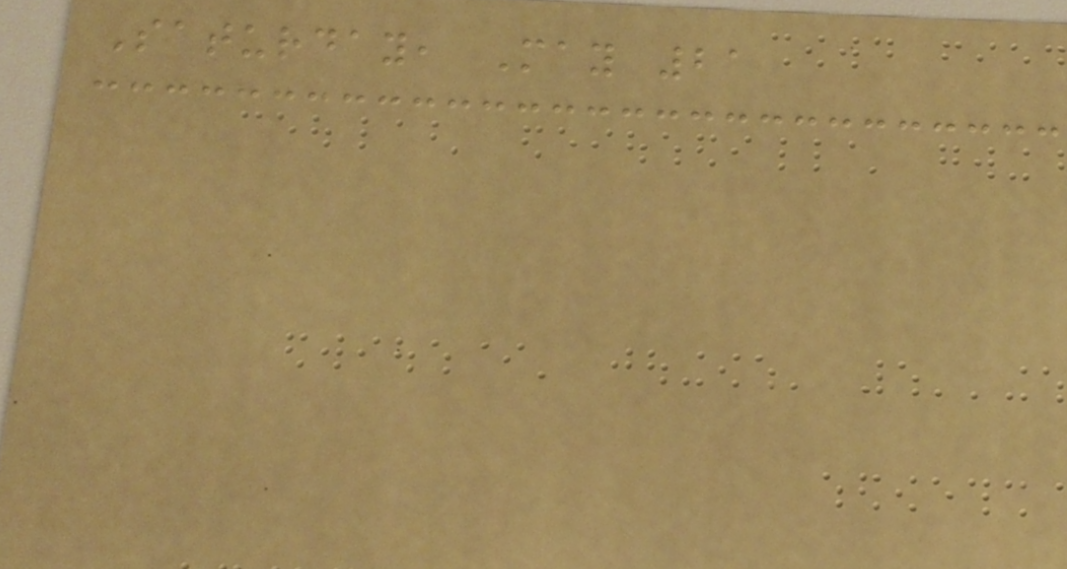Saturday, May 21
